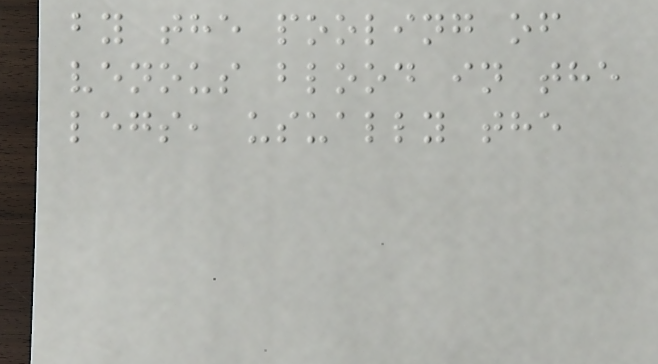by the pooling of
venous blood in the
legs, usually the
